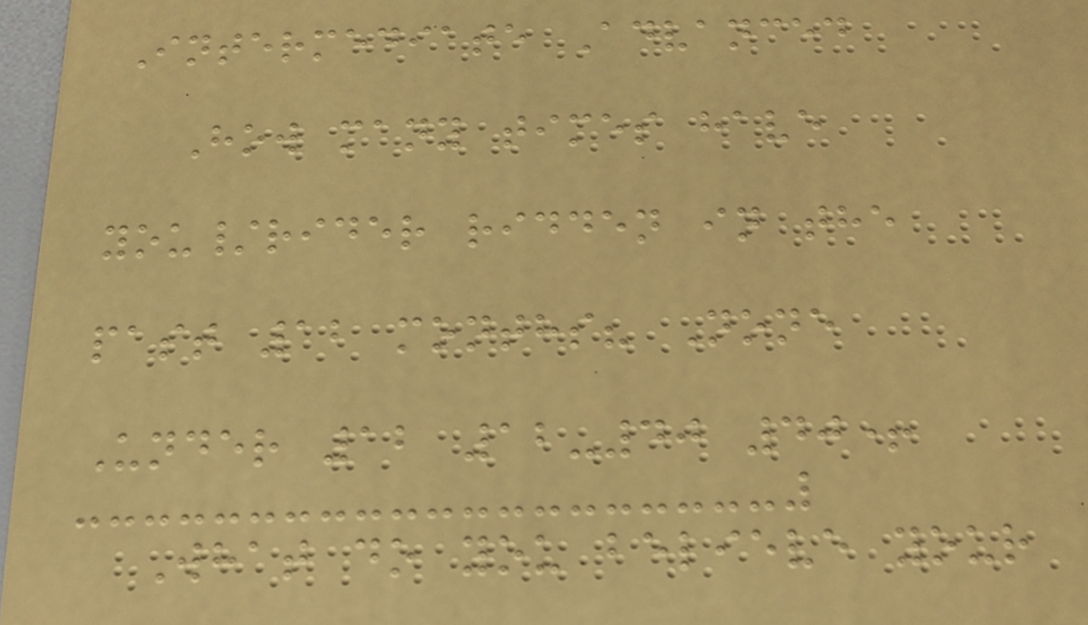Intermediate Advanced
How many times have
you/rider ridden in the
past 12 months? None
Under 12 12-40 40+
What do you believe your
